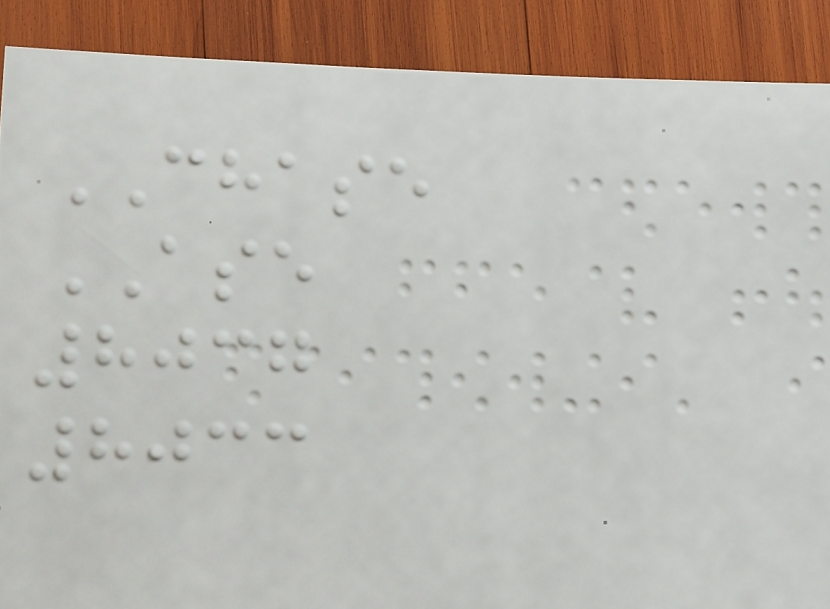CHASE
ASE
8037
8033
